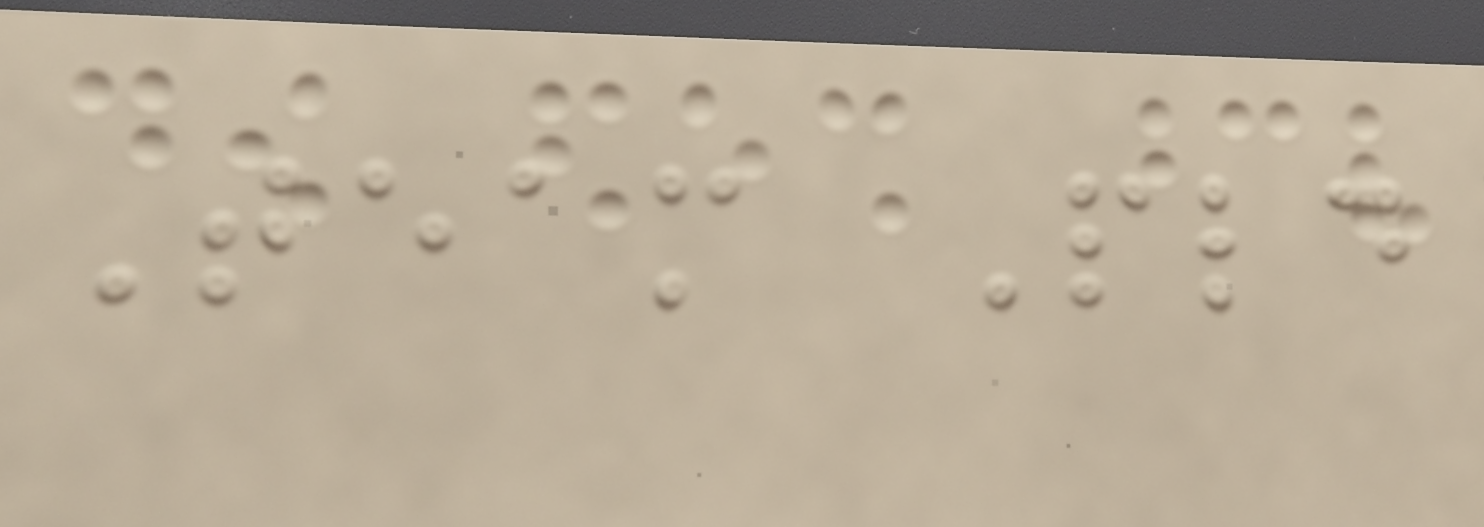Team Pld
